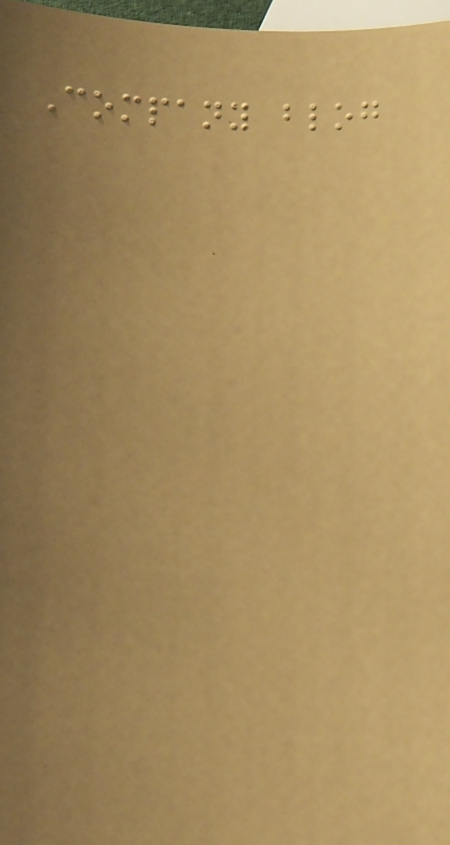Company blog
